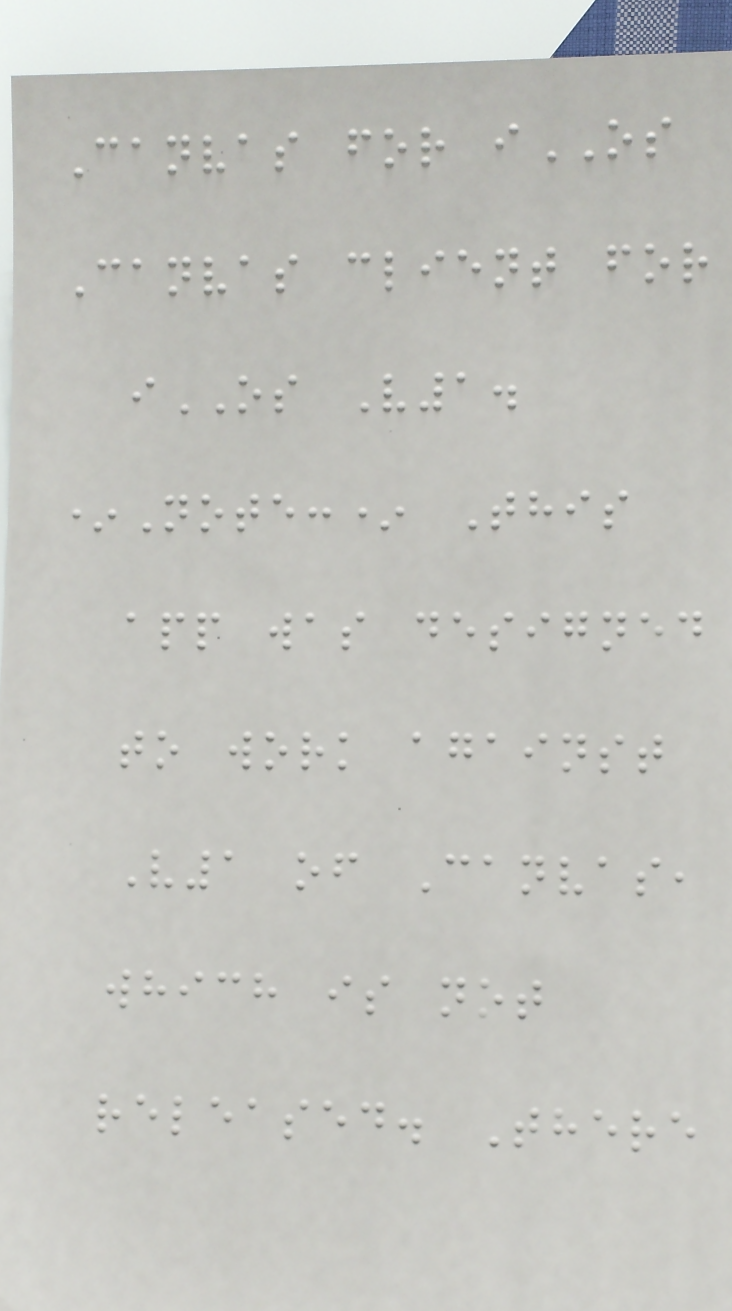Canvas for iOS
Canvas client for
iOS V1.
*Note:* This
app was designed
to work against
V1 of Canvas,
which is not
released. There
